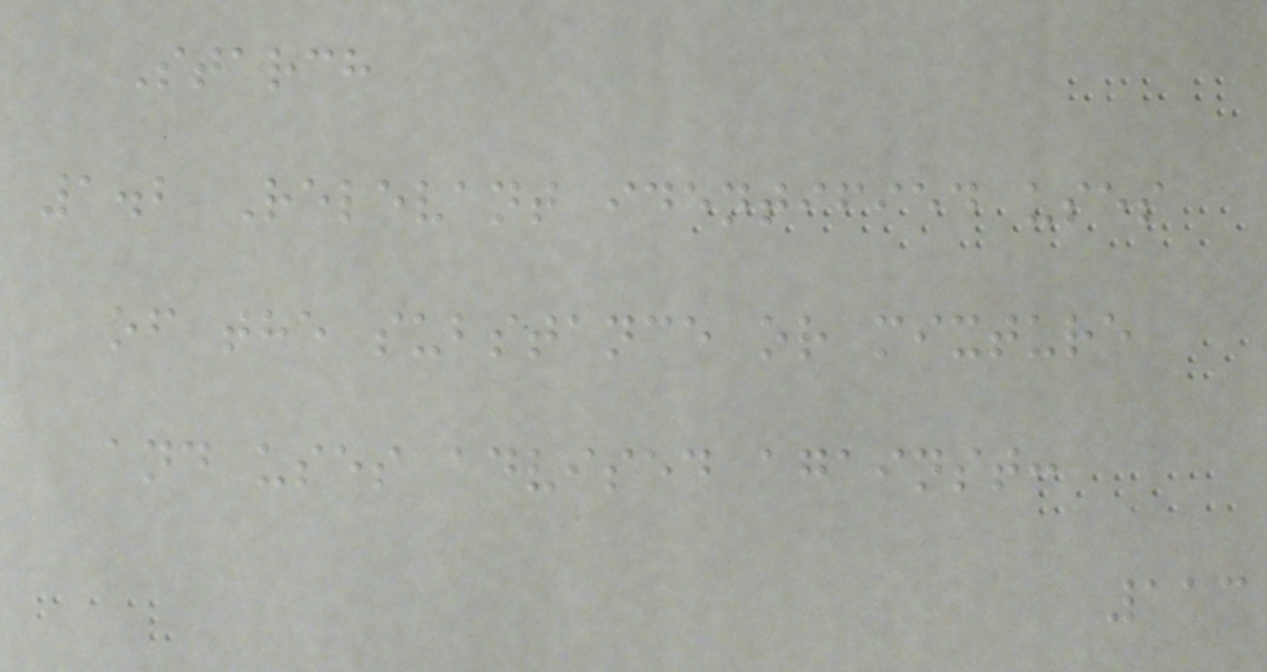Starch
1.2 Relevant identified uses
of the substance or mixture
and uses advised against:
113
